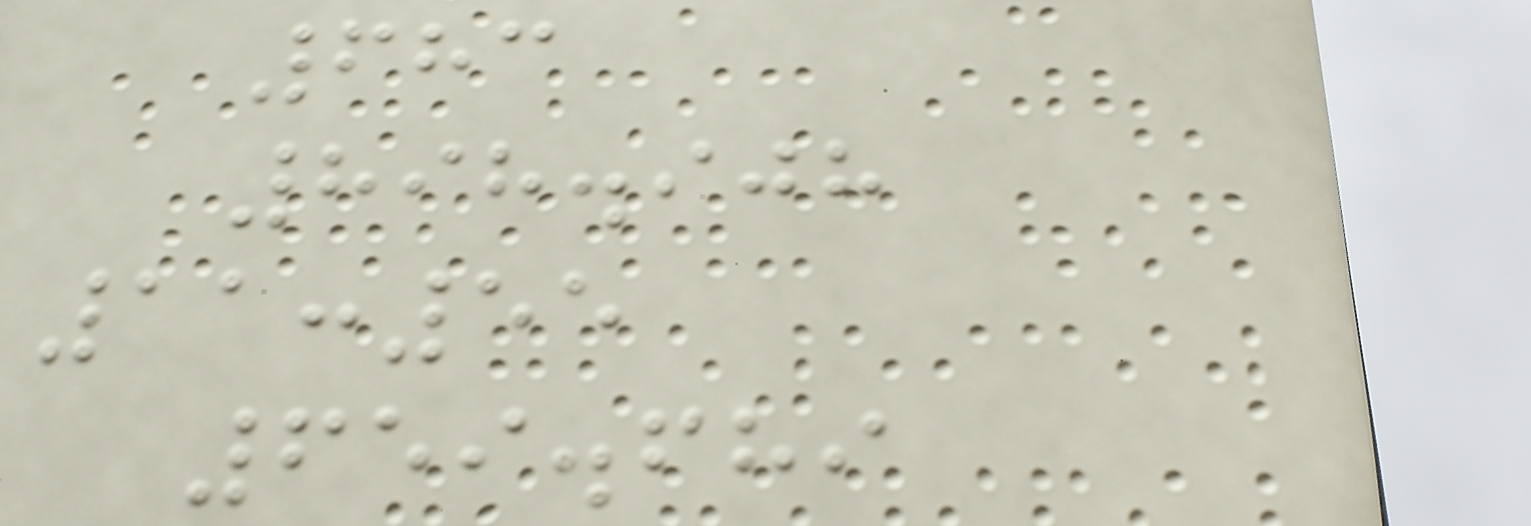683
898.908
11:55
659.689
